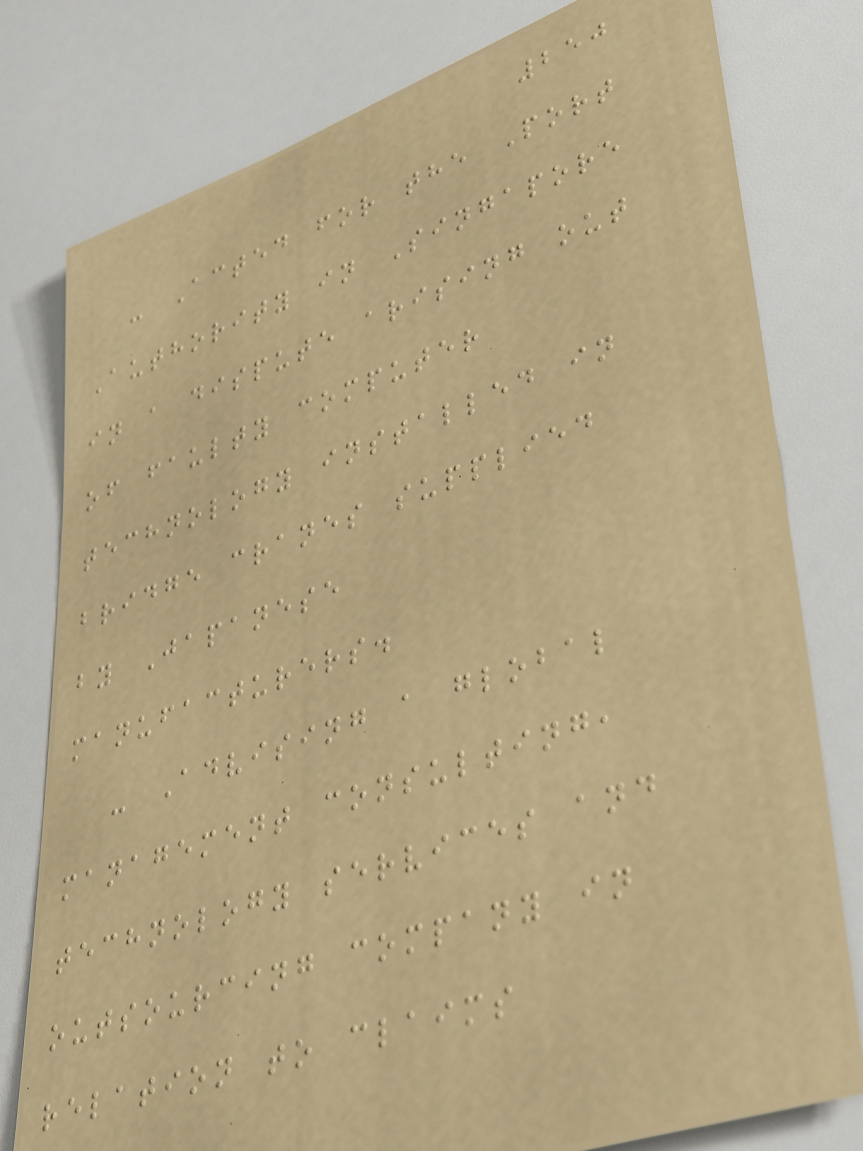250
- Acted for the Port
Authority in Singapore
in a dispute arising out
of faulty computer
technology installed in
bridge cranes supplied
by Japanese
manufacturers.
- Advising a global
management consulting,
technology services and
outsourcing company in
relation to claims
